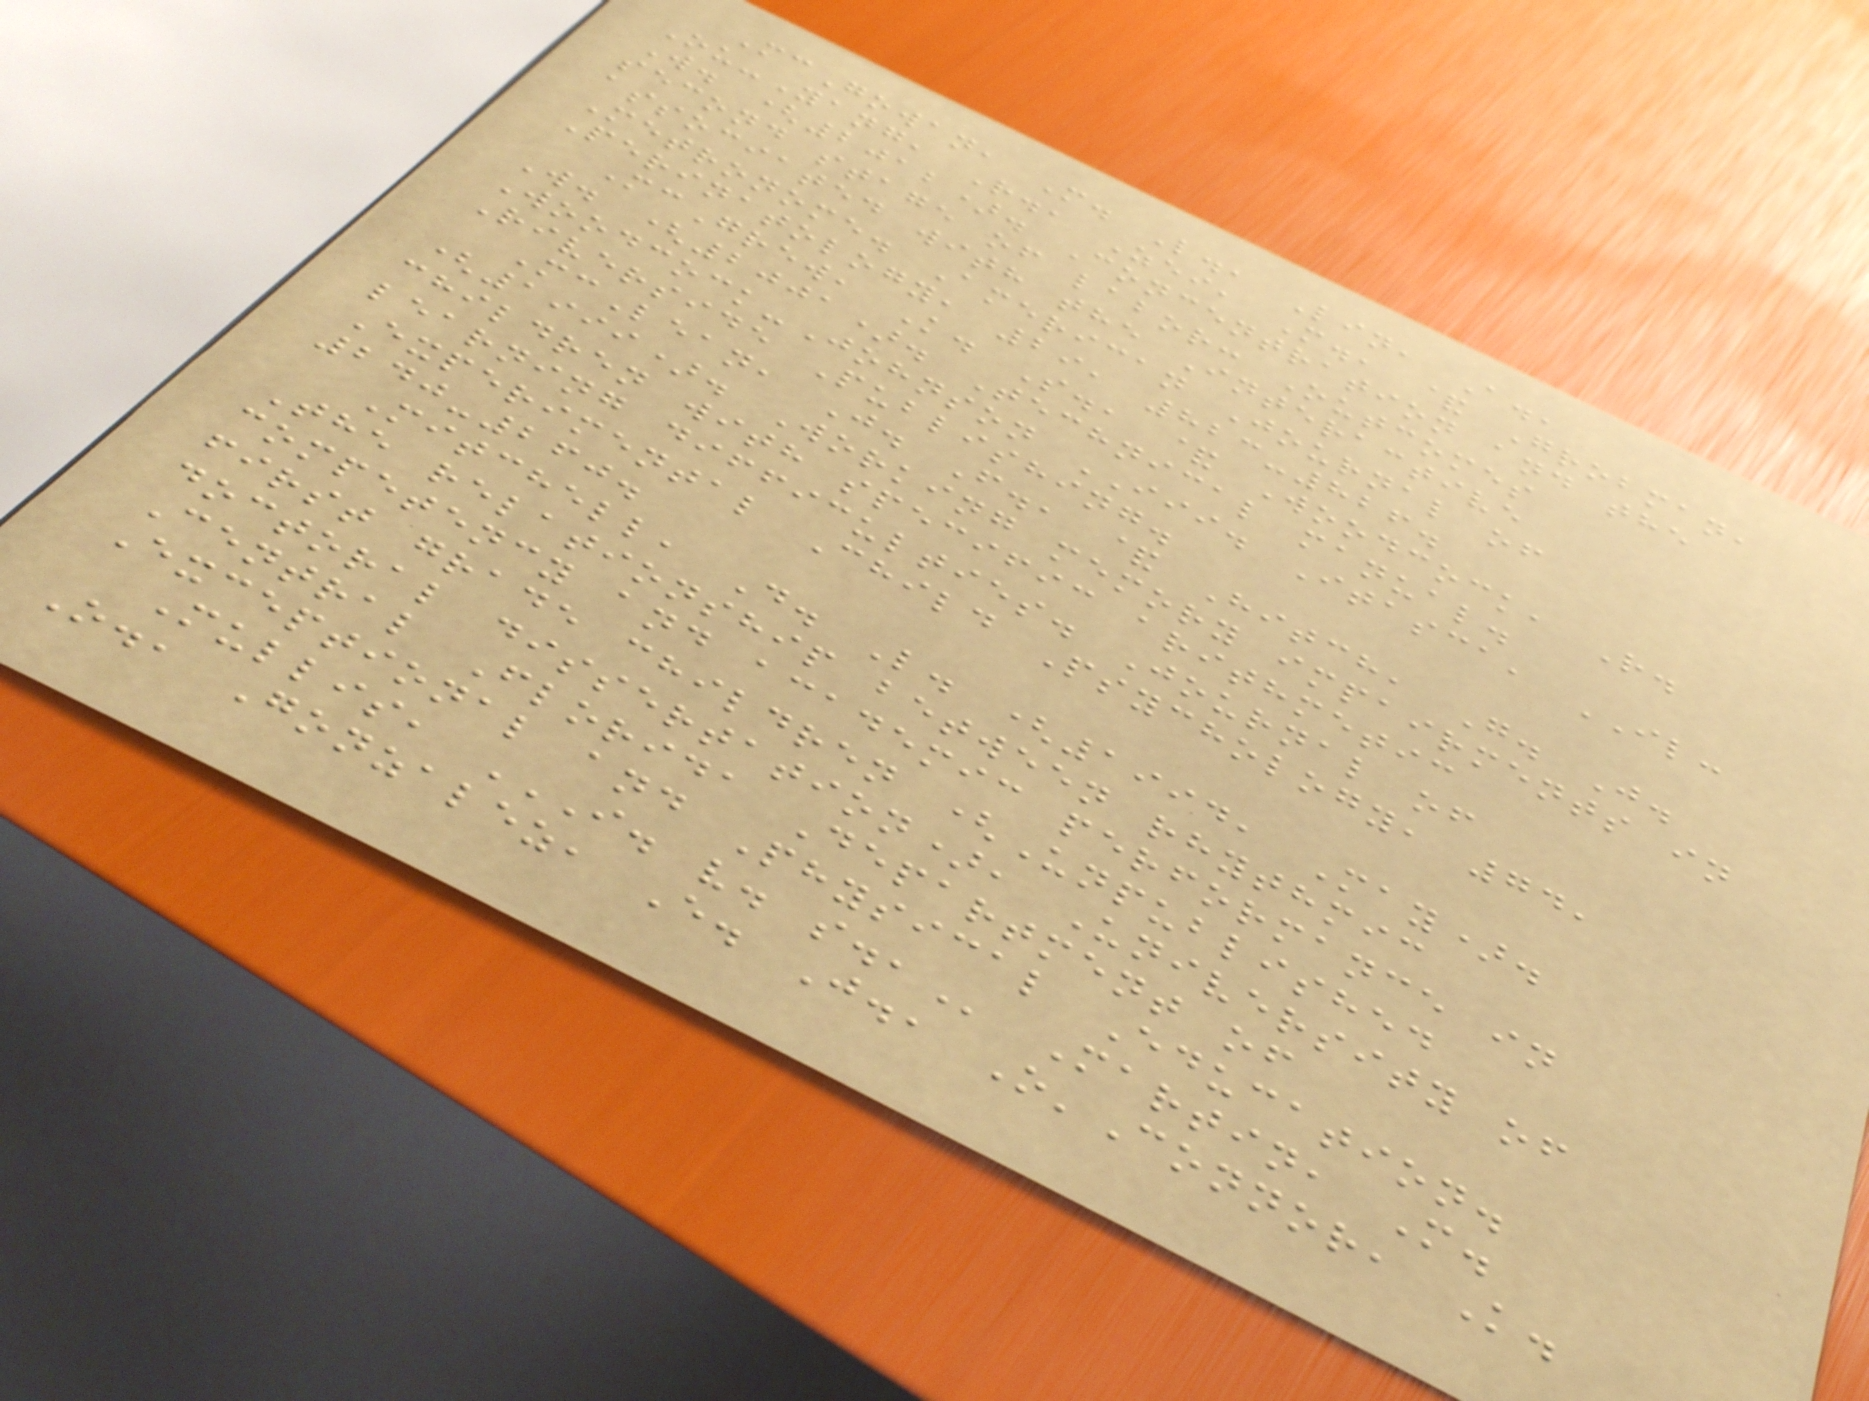McGowan, M. L., Lin, A.,
Ou-Yang, R., Zei, M., & Grobman,
W. (2012). Concentration and the
second stage of labor: Outcomes
associated with the Interactive
Metronome. American Journal of
Perinatology, 29, 823-826.
McGrew, K. S., & Woodcock, R.
W. (2001). Technical manual.
Woodcock-Johnson III. Itasca, IL:
Riverside Publishing.
McLean, J. F., & Hitch, G. J.
(1999). Working memory impairments in
children with specific arithmetic
learning difficulties. Journal of
Experimental Child Psychology, 74,
240-260.
Mitchell, D. L. (1994, May).
The relationship between rhythmic
competency and academic performance in
first grade children (Unpublished
doctoral dissertation), University of
Central Florida Department of
Exceptional and Physical Education.
Mullis, I. V. S., Martin, M.
O., Gonzalez, E. J., O'Connor, K.
